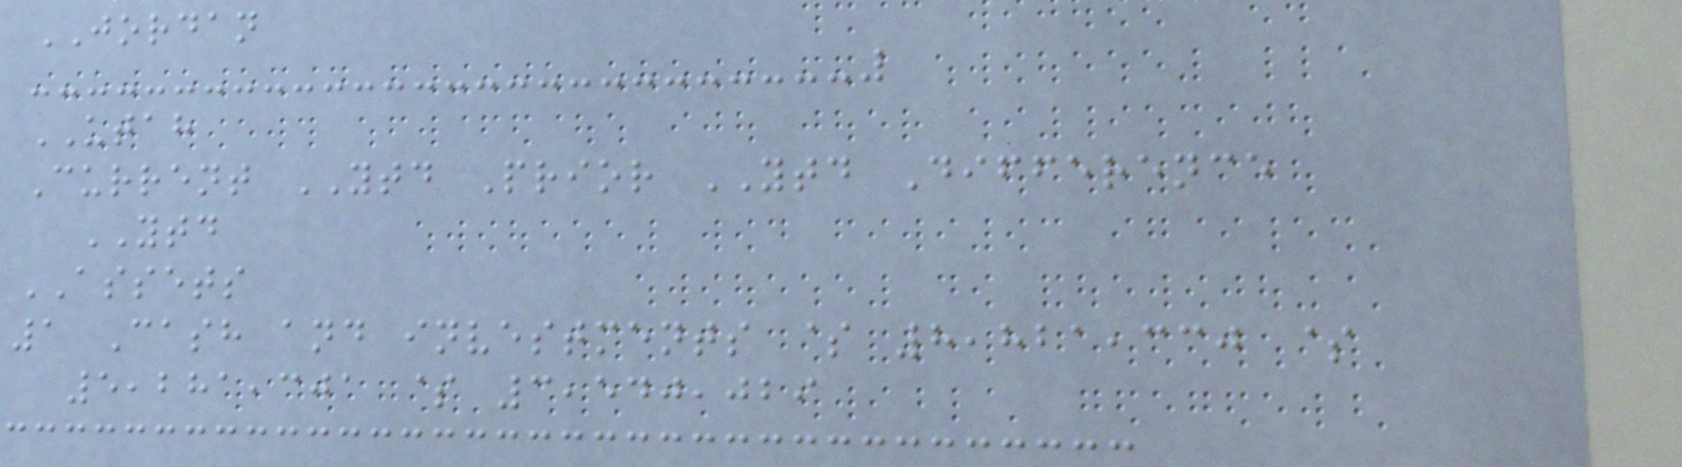JORDAN
UTAH
Current YTD Prior YTD Difference
YTD
ASSETS
1 Cash and investments $ 8,821,330 $
5,281,301 $ 3,540,029
